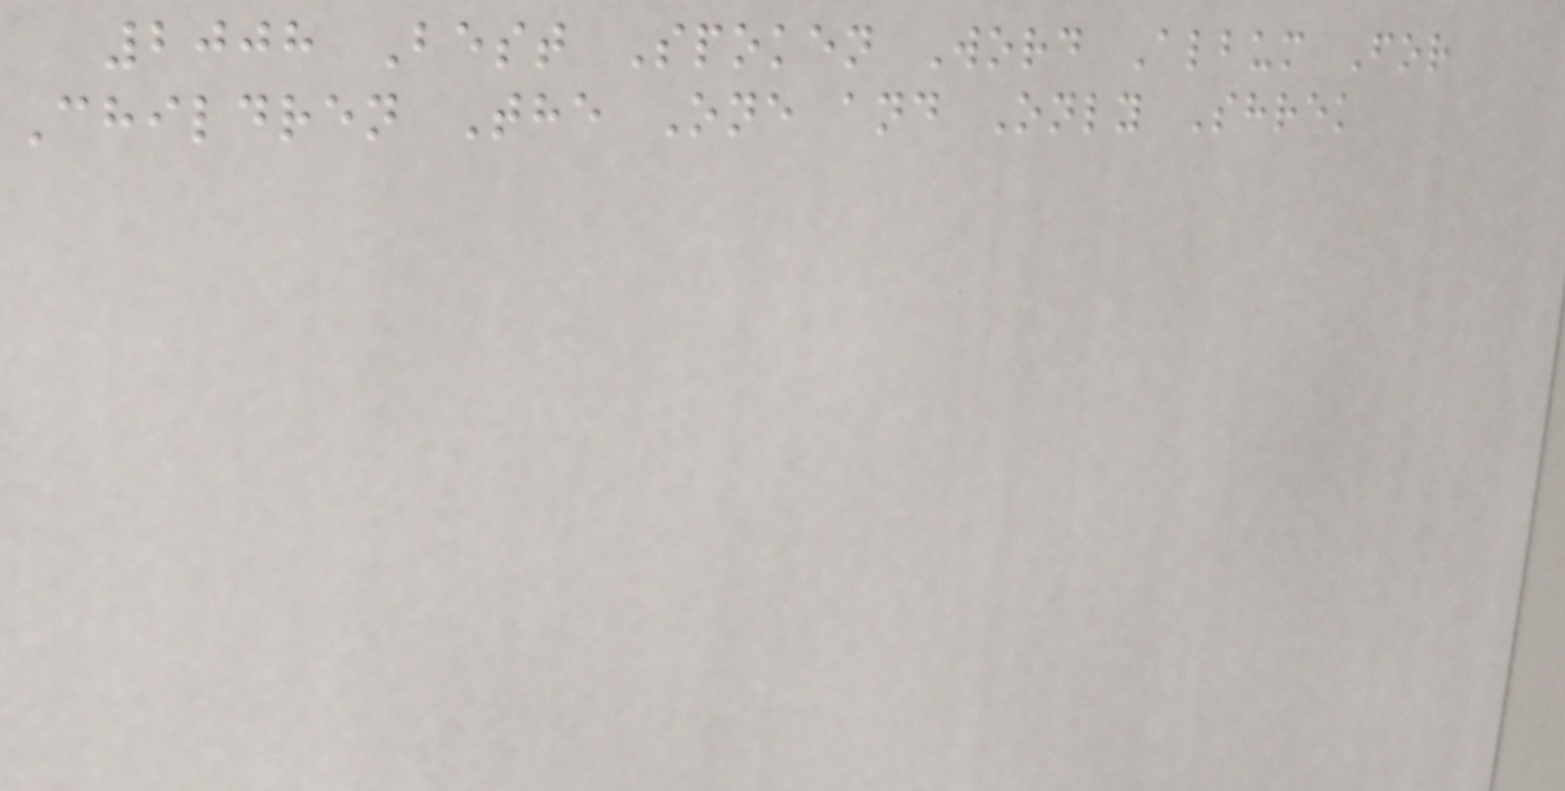2008 Best Spoken Word Album For
Children The One and Only Shrek
